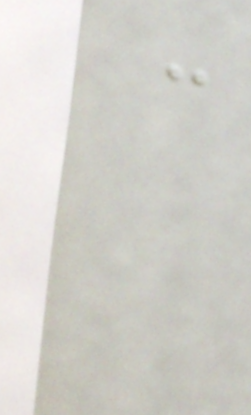-
